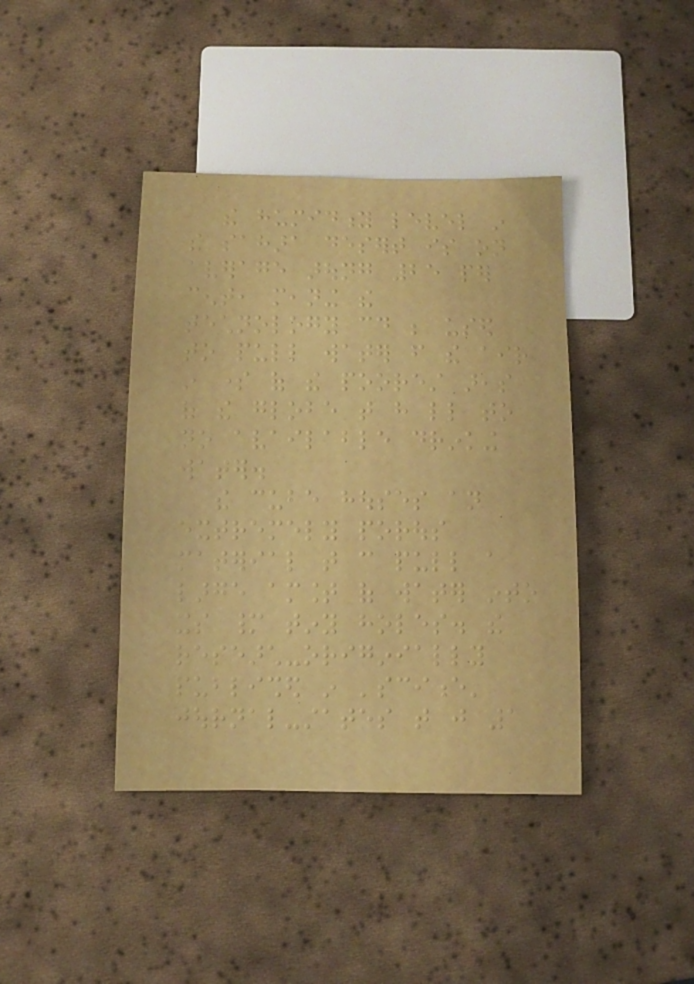the humidity level in
the sahara desert is on
average aroung 25 per
cent, meaning the
technology could be used
to pull water from the air
in some of the poorest areas
of the globe that have little to
no available drinking
water.
the cube houses an
extremely porous
material that can pull a
large amount of water into
its many tiny holes. the
research-originially
published in 'science'
journal-states that just 1
